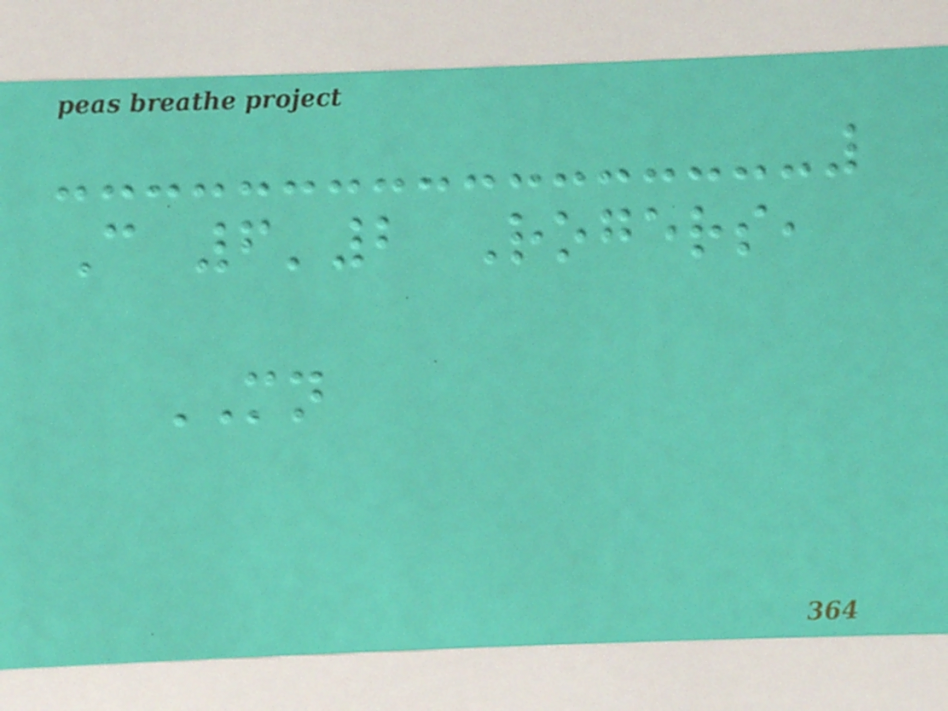C 6'2 Rogers,
MN
